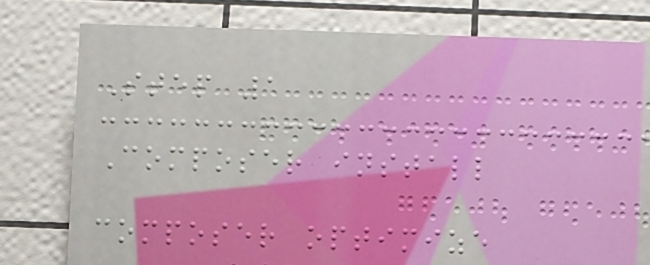Step 1
Composer install
composer optimize
